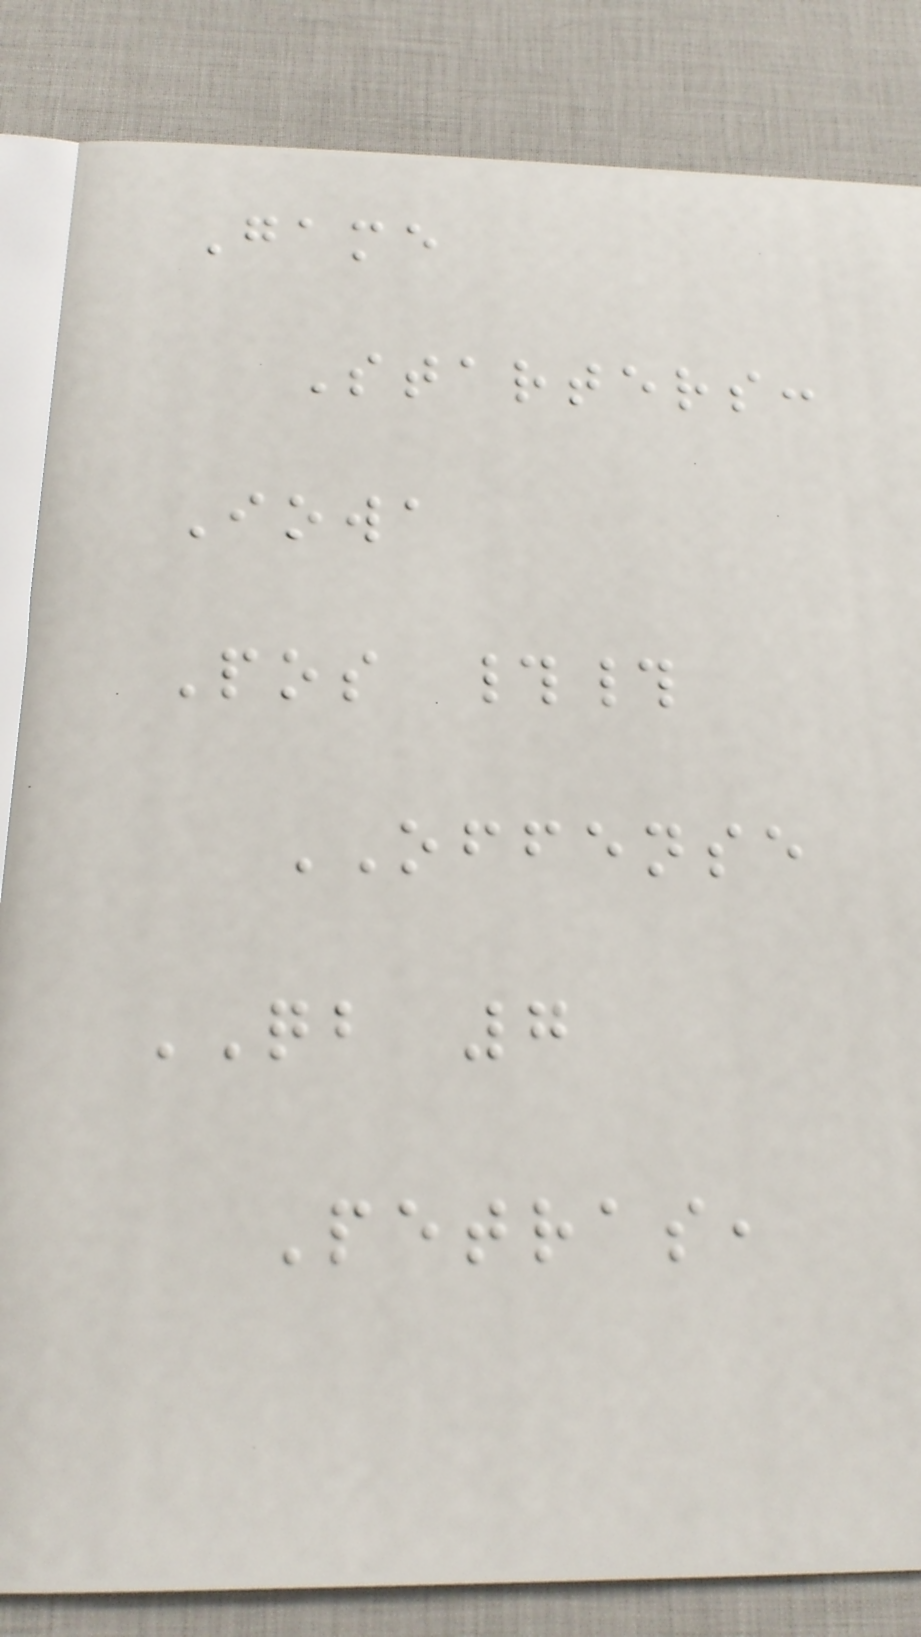Game
Starters:
Iowa
Pos ##
OFFENSE
QB 7
Petras,
